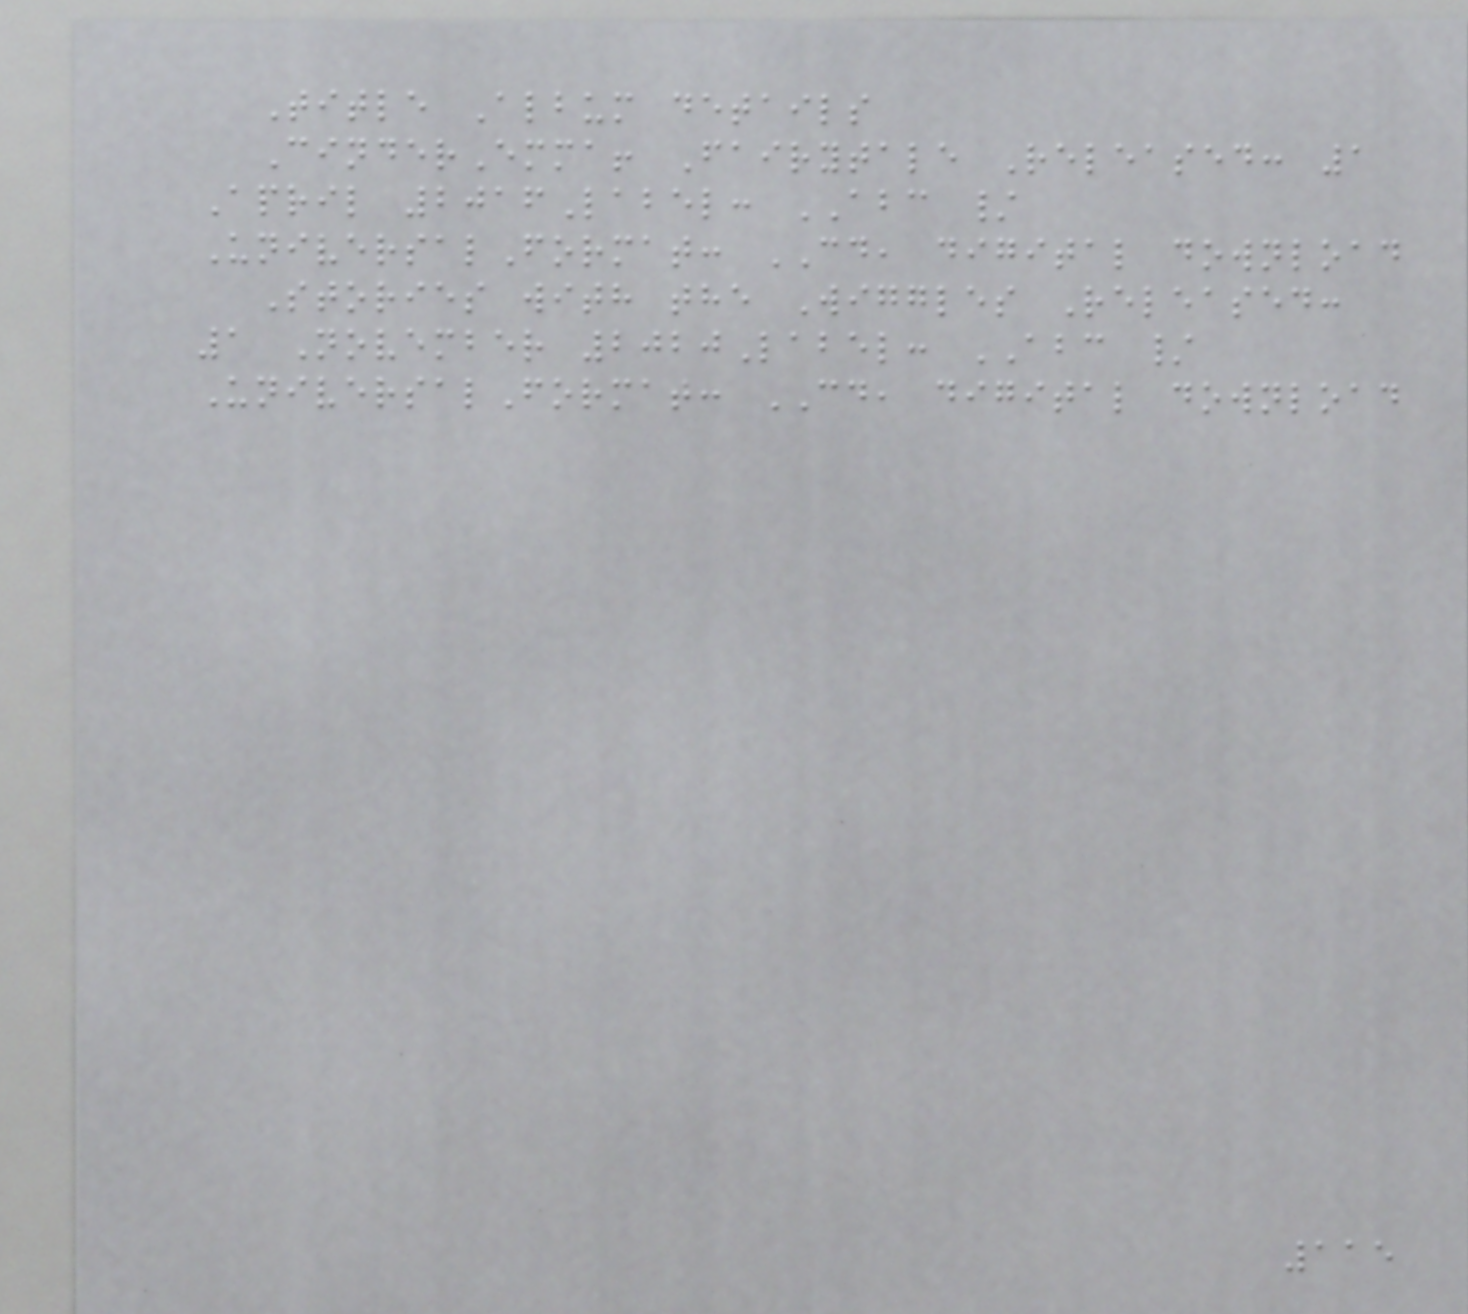Title Album details
CinderEmma! Fairytale Released: 1
April 2016Label: ABC /
UniversalFormat: CD, digital download
Stories with the Wiggles Released:
1 November 2020Label: ABC /
UniversalFormat: CD, digital download
115
